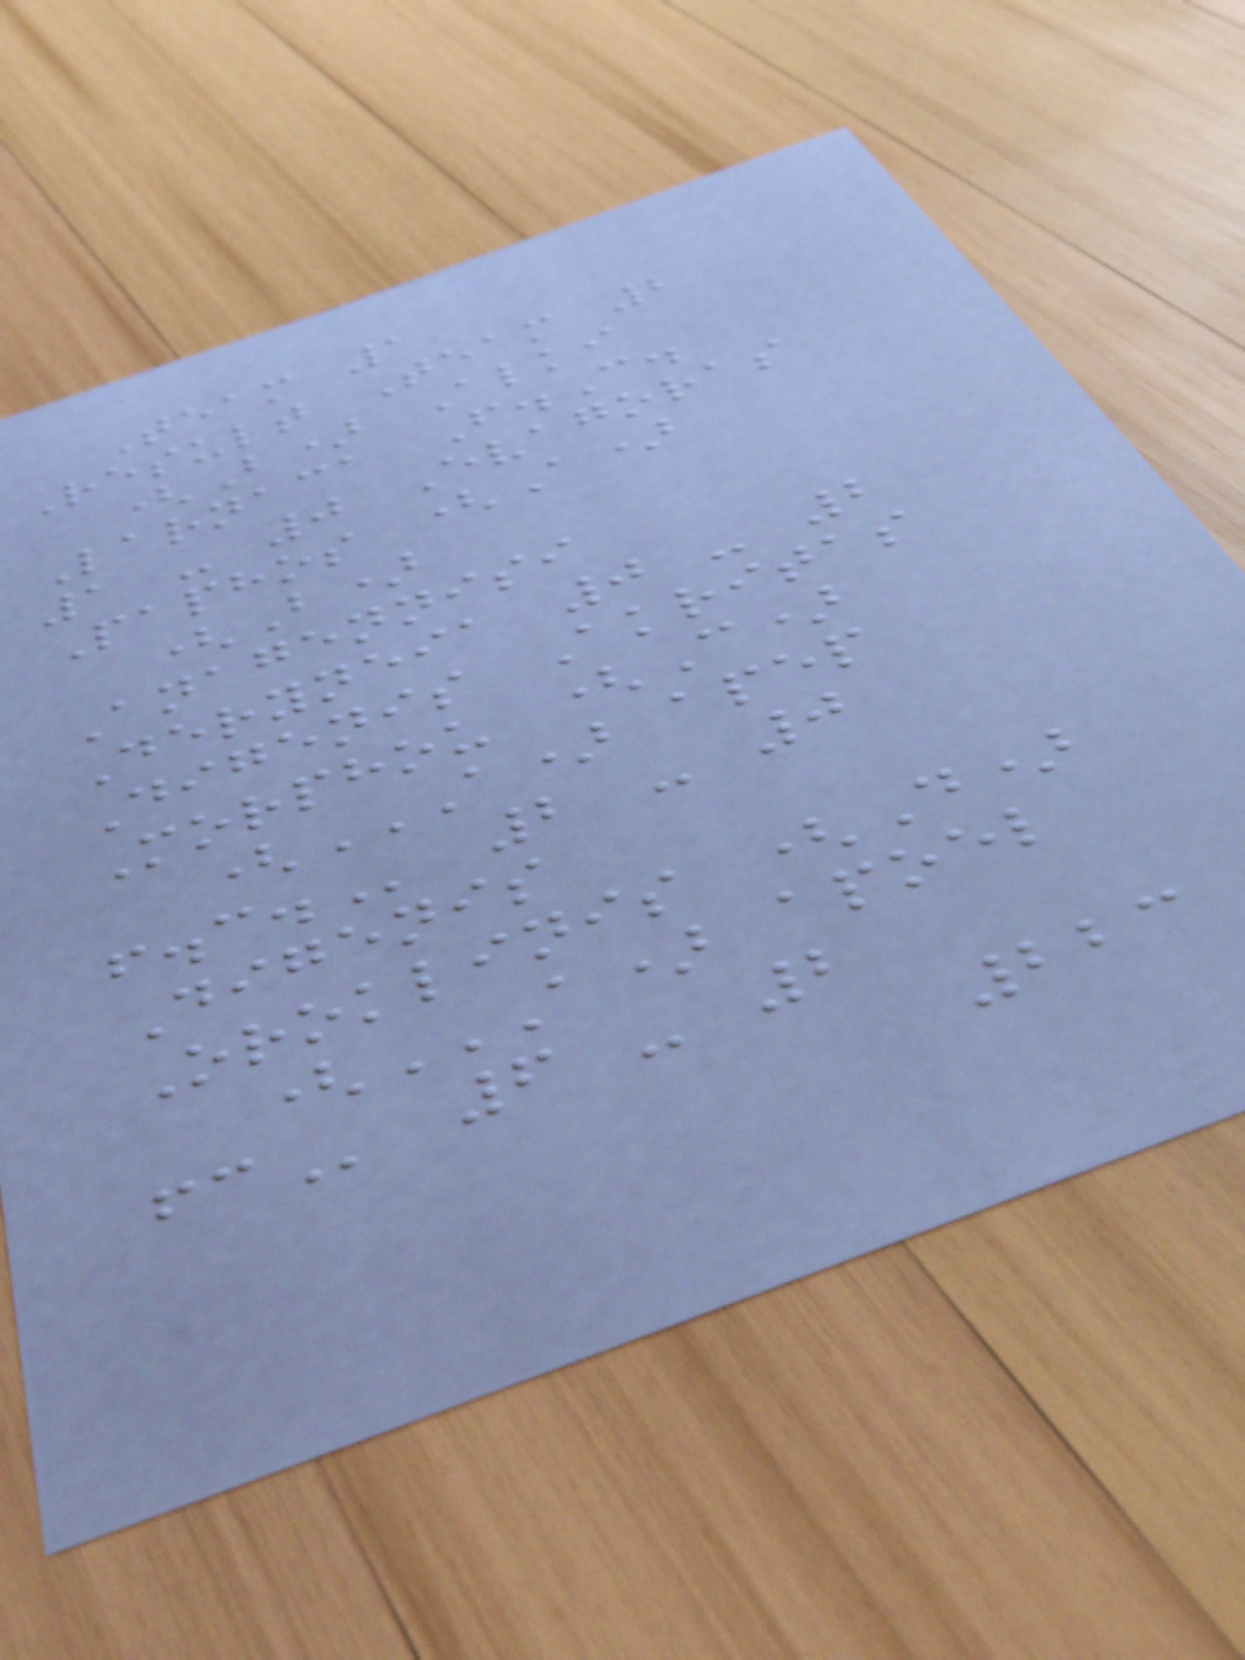Team 1
Result Team 2
(B) Alki
Larnaca F.C.
1 - 0 Evagoras
Paphos (A)
(B)
Anagennisi
Deryneia 0 - 2
Digenis Akritas
Morphou (C)
(A) APEP
F.C. 2 - 0
Digenis
Oroklinis (D)
(A) APOEL
FC 6 - 2
223
